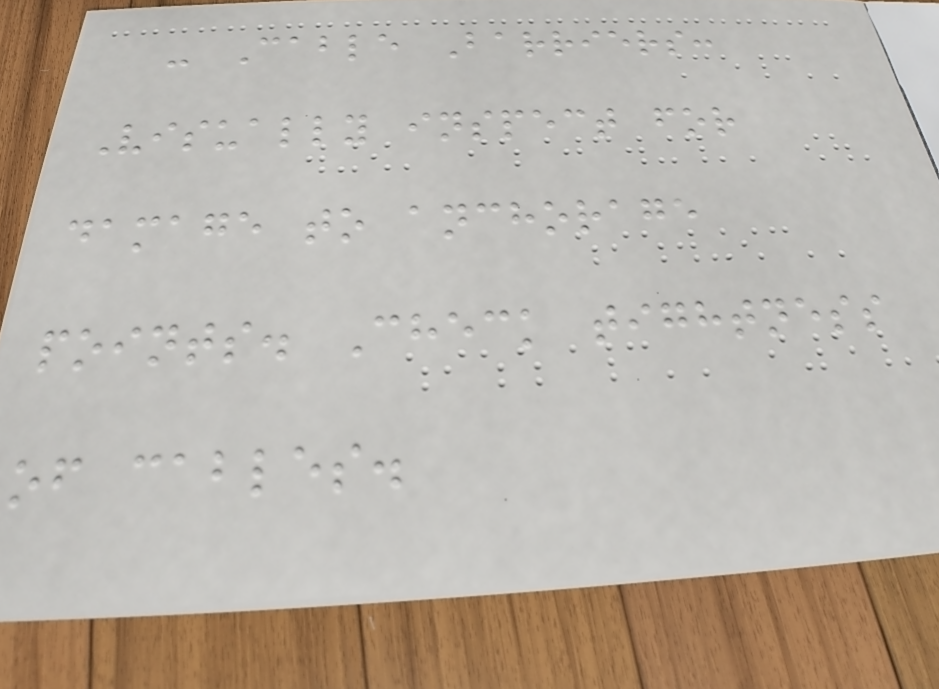- Cable Barriers:
Visually inspect for
damage to anchorage
points. Check tightness
of cables.
